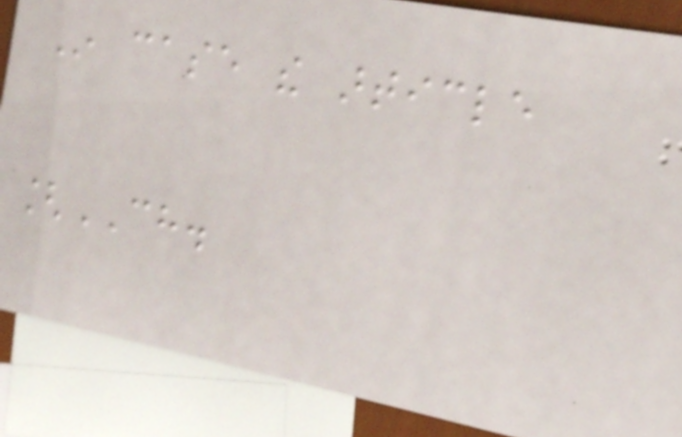In case the article
[CH.
